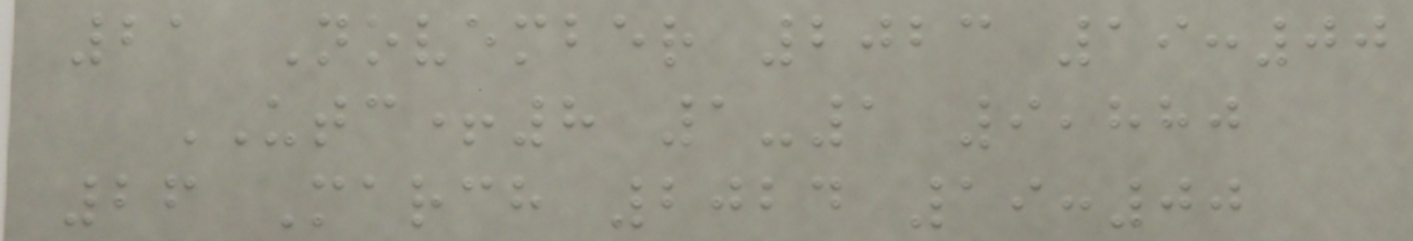21 November 2023 19:00
UTC+8 1-1 9,880
26 March 2024 19:00
